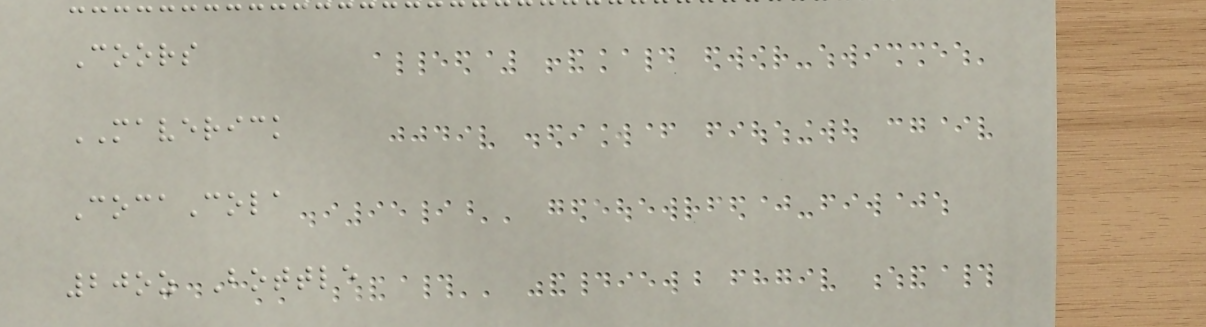Coors
MAVERICK
CocaCola
20oz Bottle
